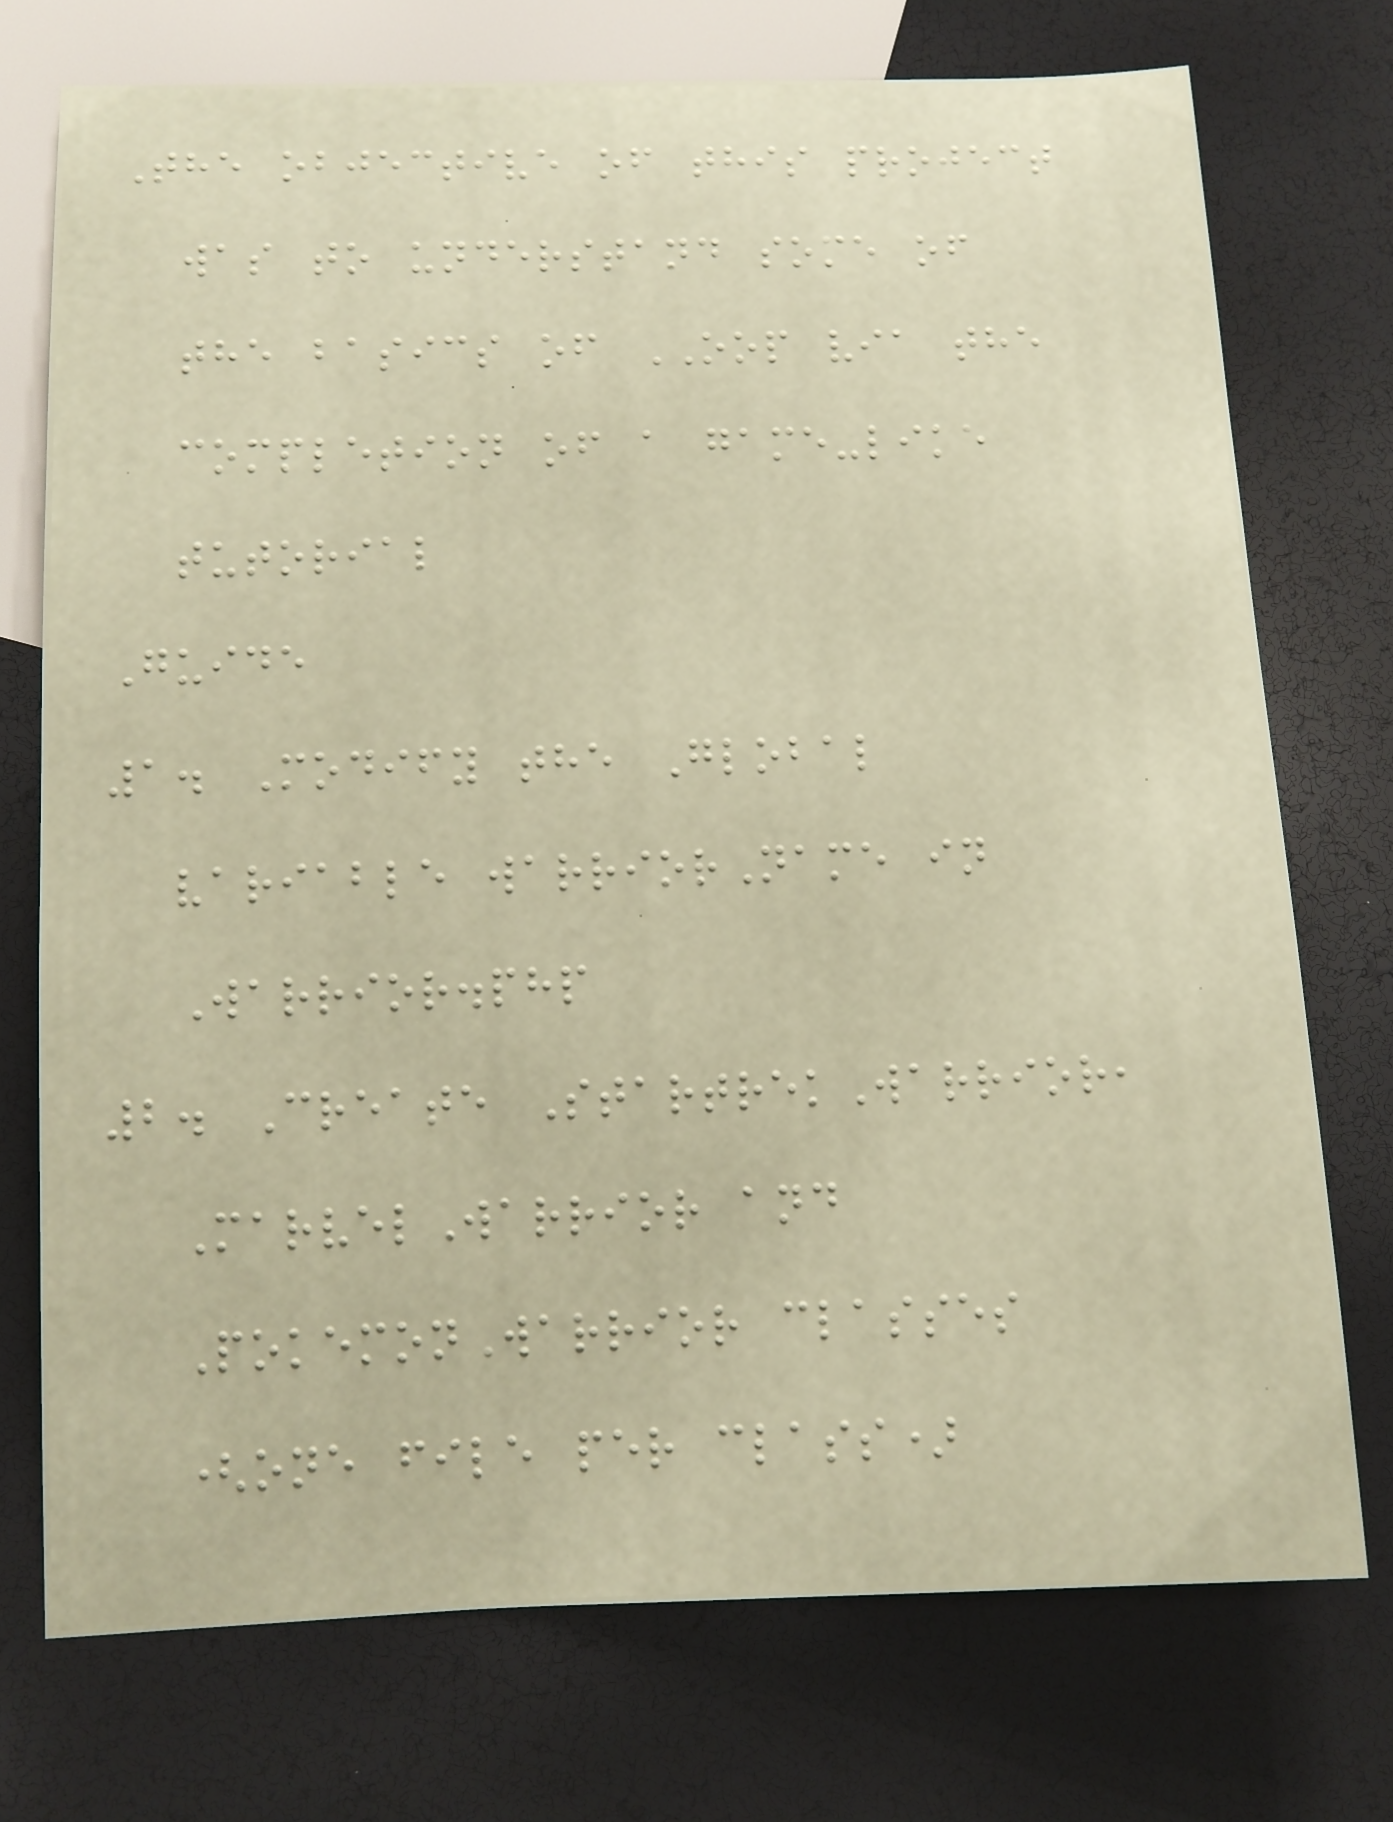The objective of this project
was to understand some of
the basics of OOP via the
completion of a game-like
tutorial
Guide
1. Modify the Global
variable warriorName in
Warrior.php
2. Create StartrekWarrior,
MarvelWarrior and
PokemonWarrior classes
(one file per class)
